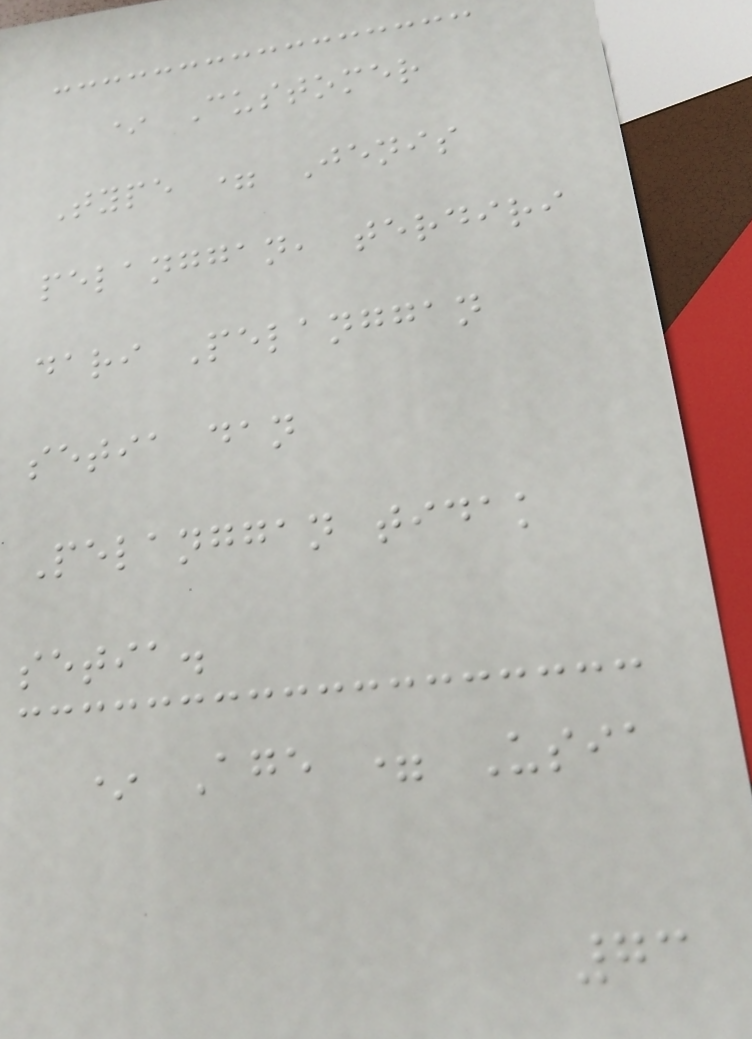* Customer
Type = Jenis
pelanggan, terdiri
dari Pelanggan
setia dan
Pelanggan tidak
setia.
* Age = Usia
73
